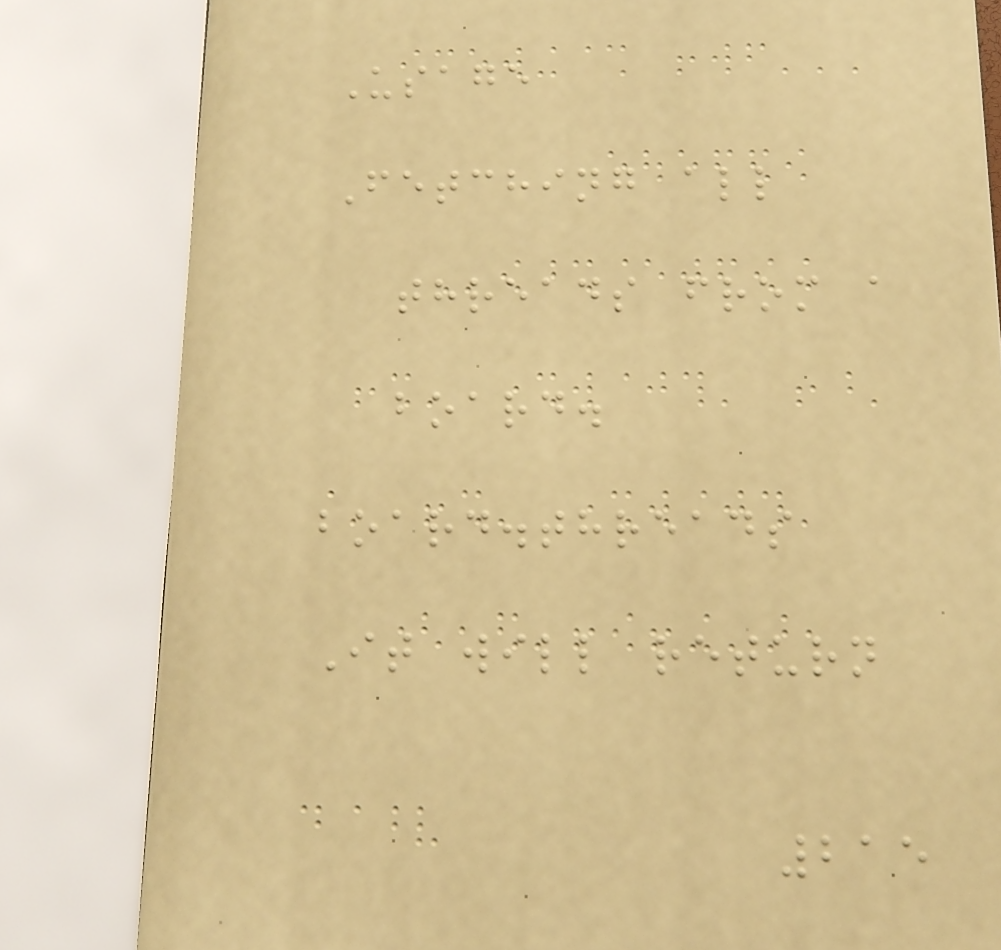Usage
Fetching all
threads from a
board.
board.threads
It will return
215
